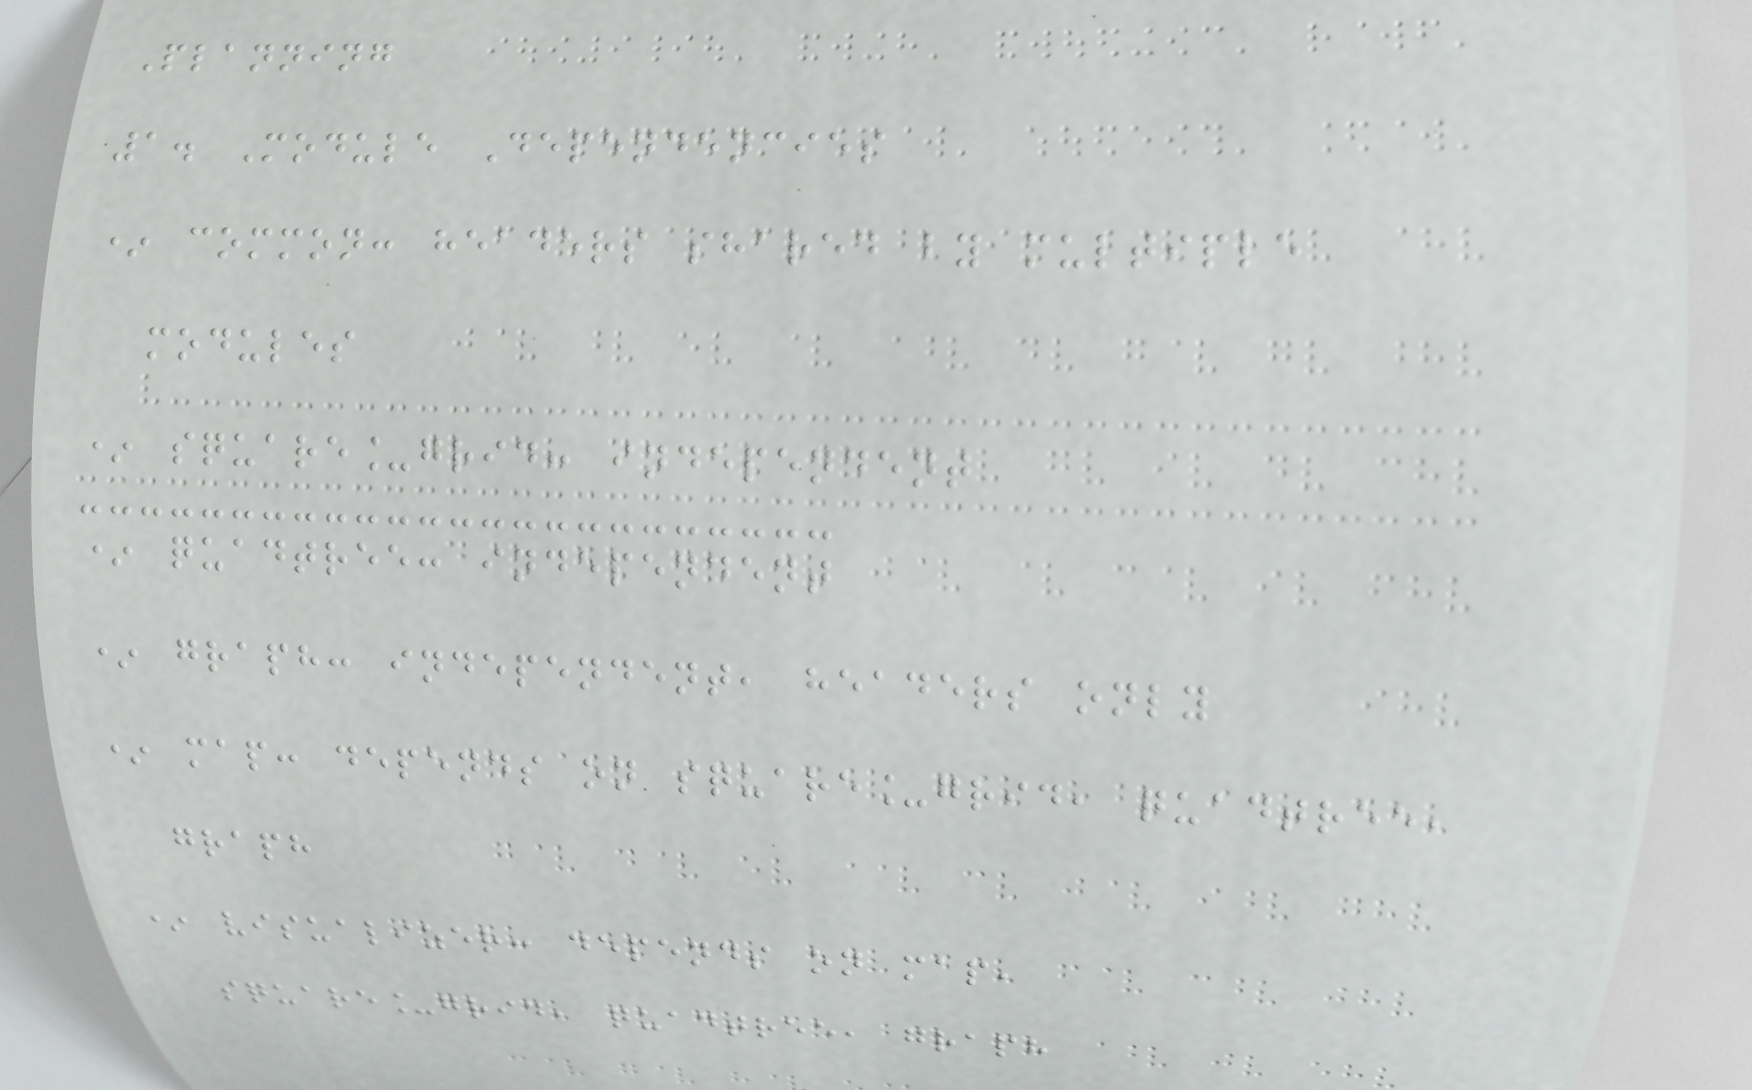Planning
1. Module Dependencies
* common: headers shared by multiple
modules
* square_grid: independent
* quadtree: independent
* graph: independent, headers only
* map: depends on square_grid, quadtree,
graph
* visualizer: depends on map,
square_grid, quadtree, graph
